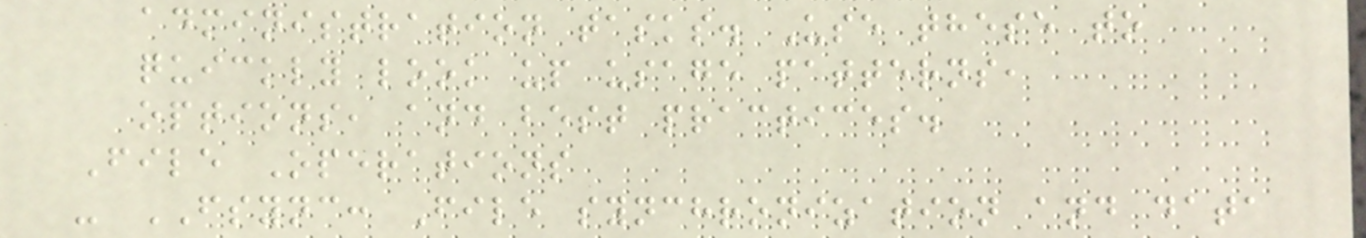administration tasks. Use these to
quickly look up usage patterns,
options, and best practices.
File Operations
- FSYNC: File synchronization and data
